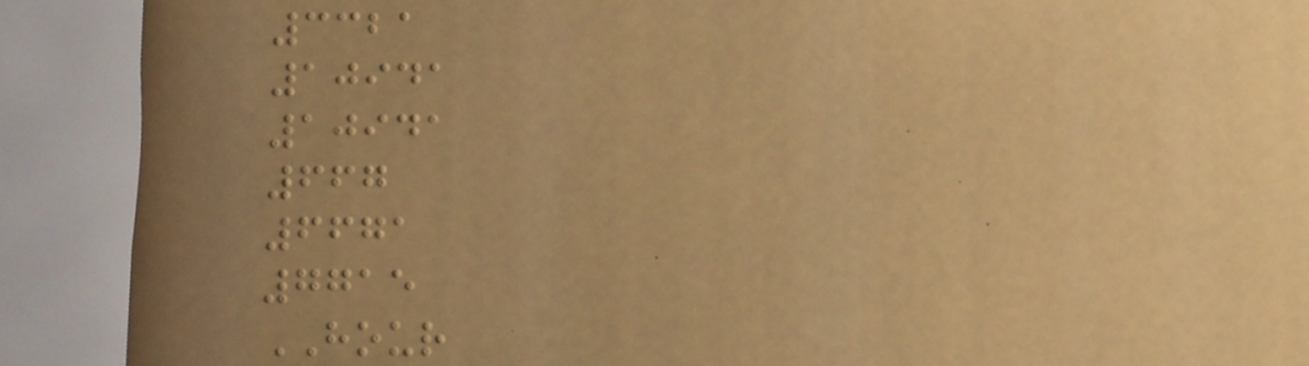3321
10941
10941
667
6671
7715
HOUR
